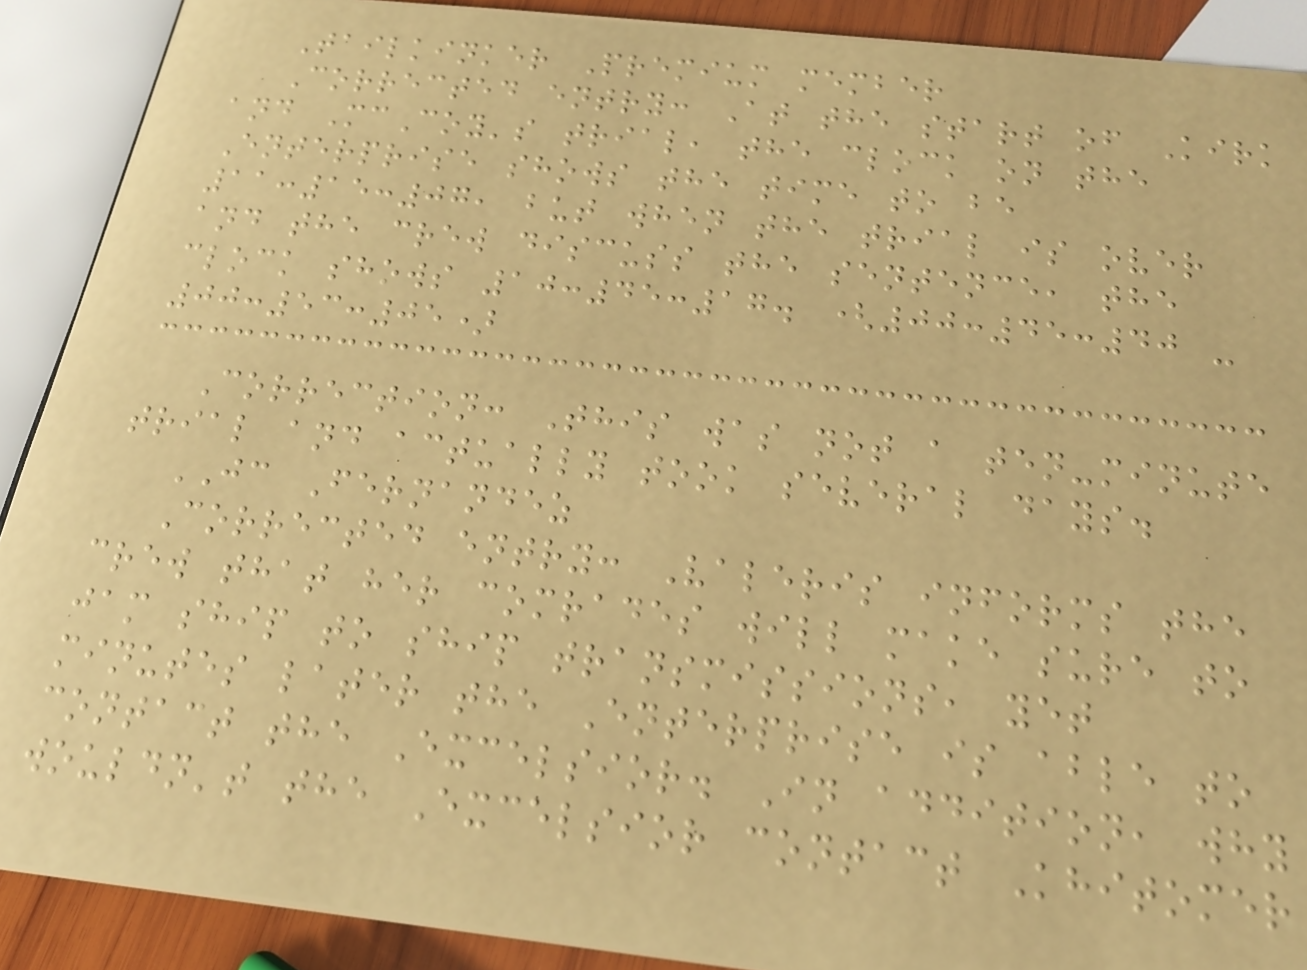Tailkinker Premium member
Corrected entry: At the start of Kirk
and McCoy's trial, the clock on the
Enterprise shows the time to be
11:15:07, but when the trial is over
and the crew discuss the sentence, the
clock shows 10:45:17. (00:45:40 -
00:53:05)
Correction: This was not a ten-minute
trial and actually took several days.
JC Fernandez
Corrected entry: Valeris informs the
crew that her comrades will make sure to
jam ship to ship transmissions, yet
minutes later the Enterprise is able to
contact the Excelsior. In addition, why
wouldn't the Excelsior contact Khitomer
